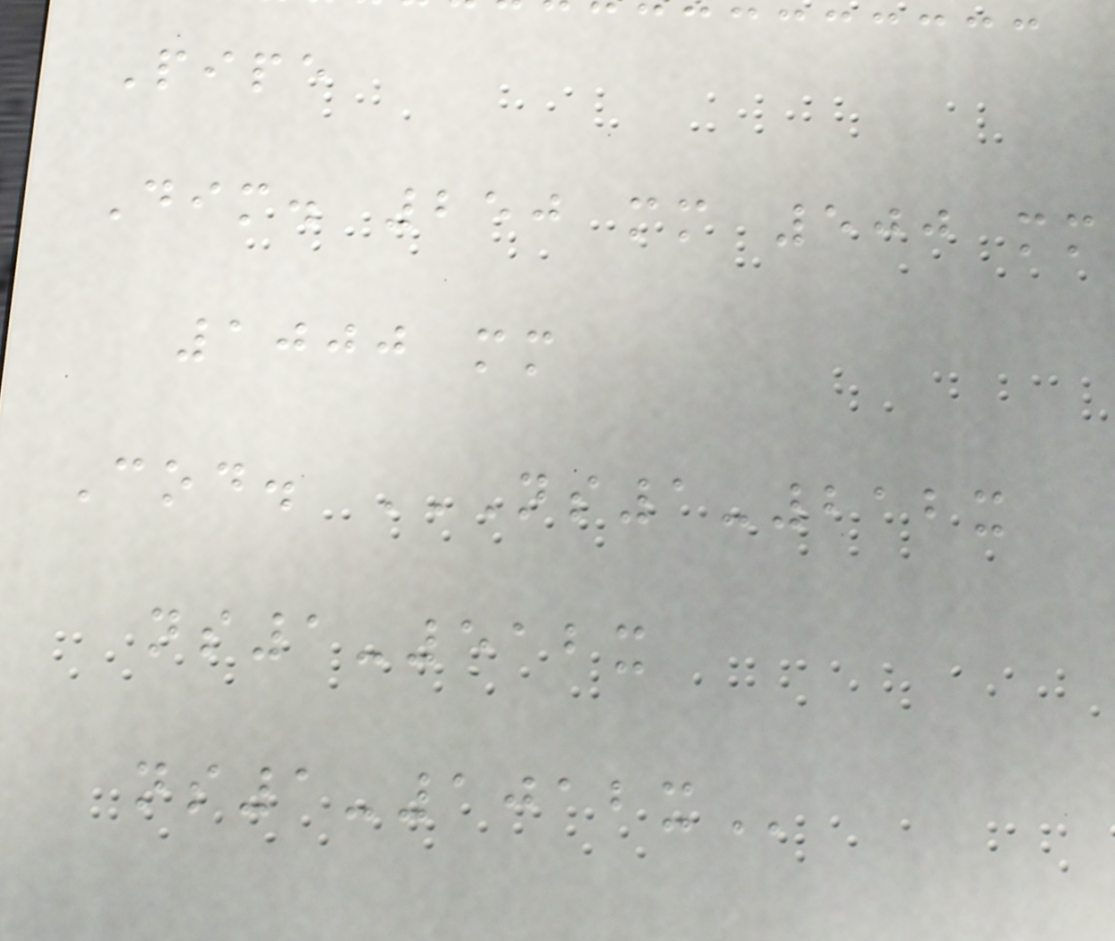Pipe
Dim. 250 mm 500 mm
1000 mm
Cod. NS1-212X
NS1-512X
NS1-1012X
